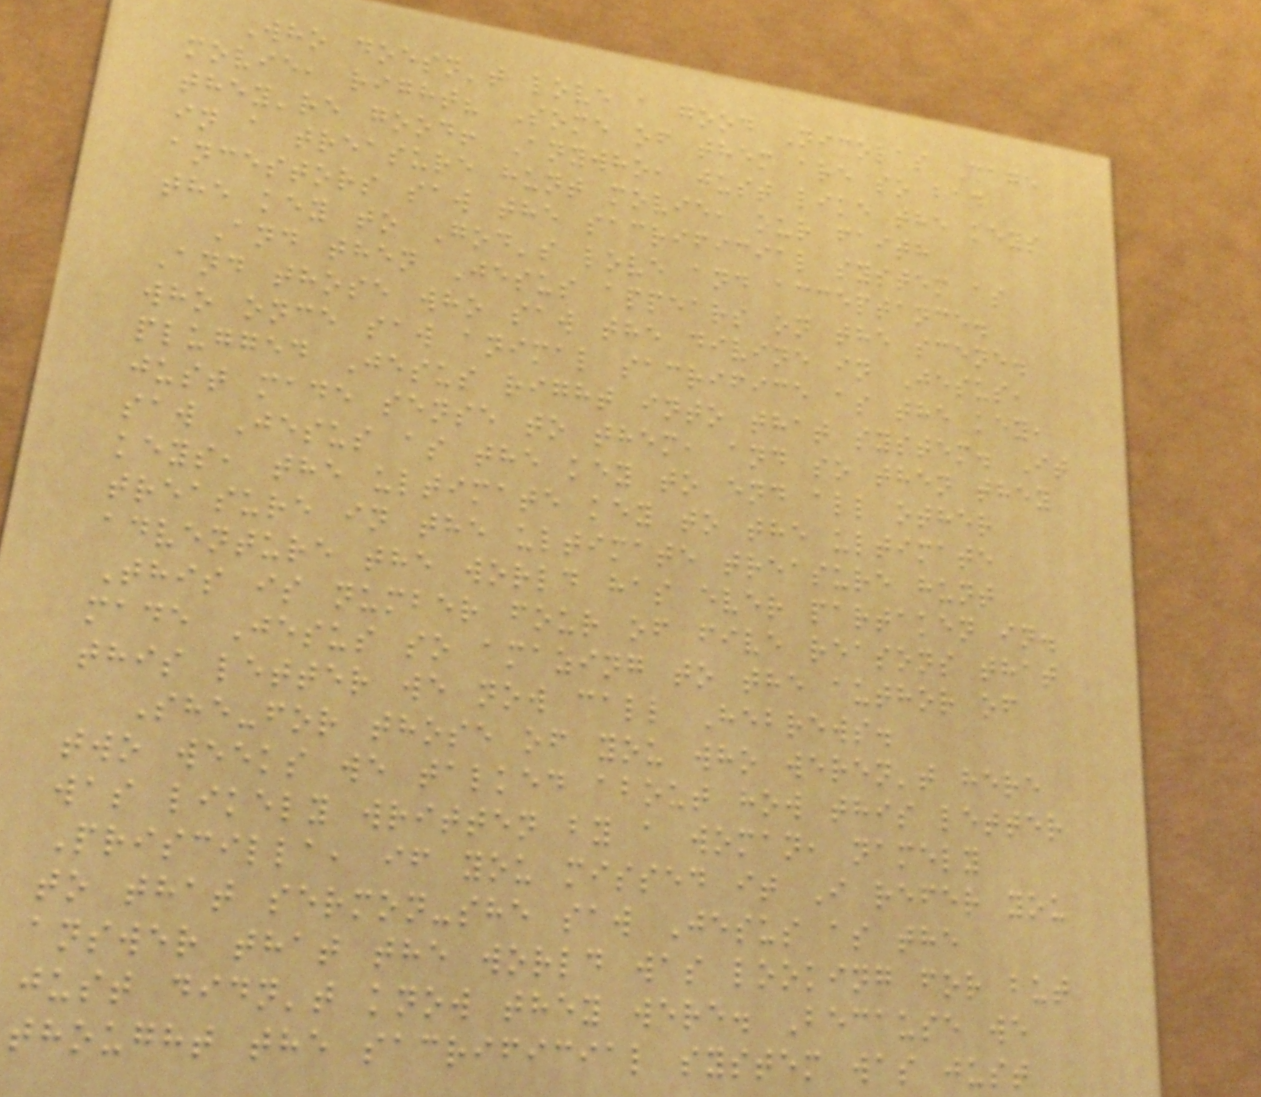Who doesn't love a good Nicolas Cage
movie, right? Some of them are so bad
they're good! Anywho, just like the keys
in a treasure hunt movie, our faith
ancestors saw the sacrificial system as
the key to God's love and acceptance.
And then Jesus appears on the scene.
And those who saw the divine in Jesus,
who once saw animal sacrifice as the key,
plugged Jesus right into that system. It
just made sense to them, and so then they
saw Jesus as the key to end all other
keys, the ultimate key to the ultimate
treasure in the ultimate treasure hunt
adventure the world has ever partaken in.
This is number four of five reasons that
made Jesus so amazing to the author of
this letter we now call Hebrews.
She-for those of you who weren't here
two weeks we talked about how this letter
was likely written by a woman, namely
Priscilla, if you missed it I refer you
to that sermon-she saw Jesus as the
answer that the world was looking for but
just didn't know they were. Because we
thought the sacrificial system was just
